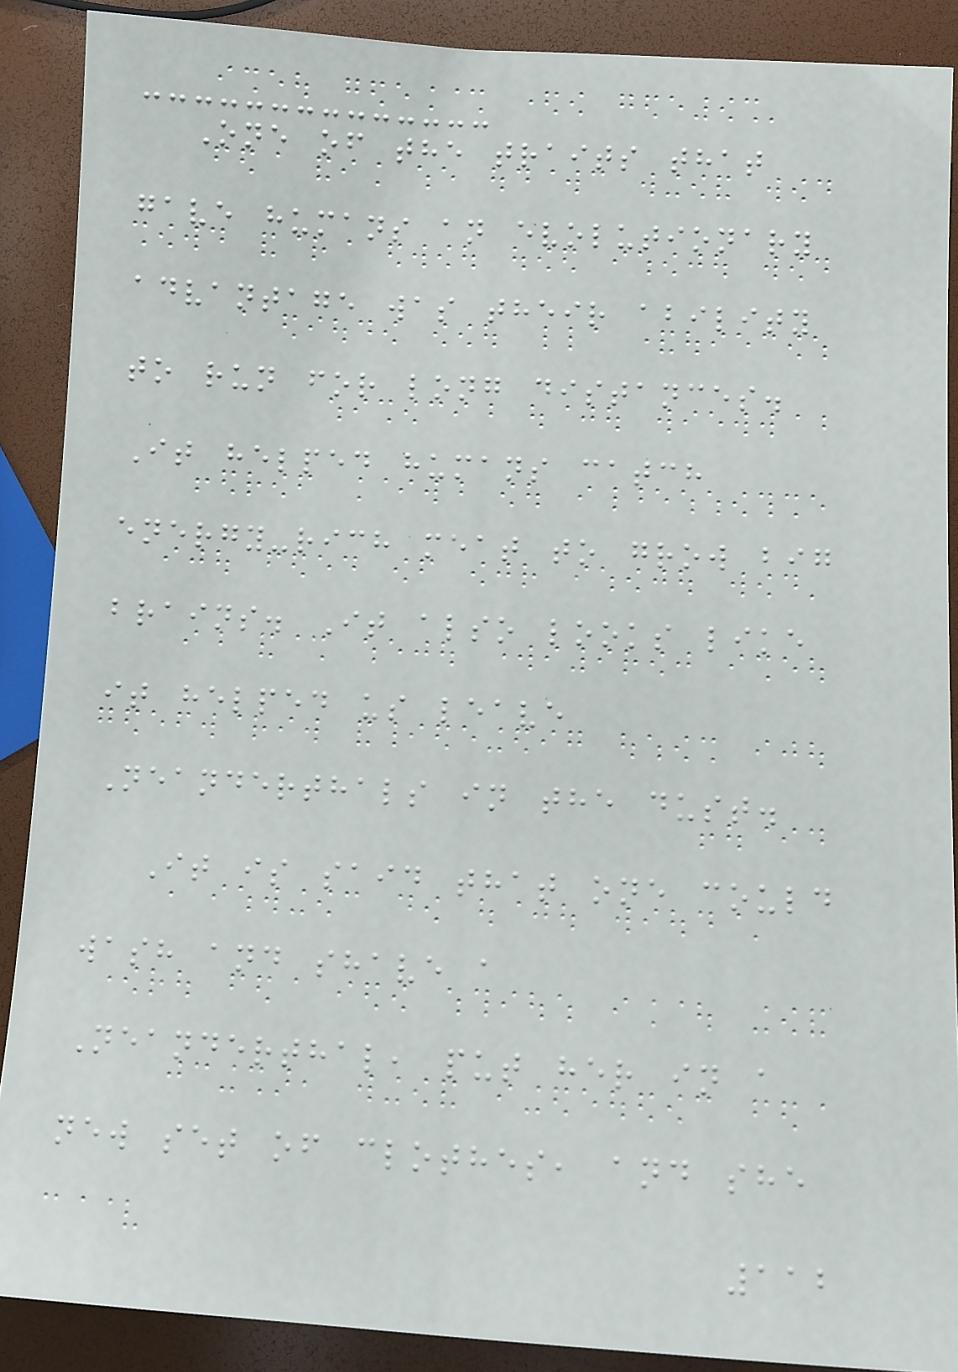One of the traits that
gave humans an evolutionary
advantage was their ability
to run for long distances.
It helped humans catch
energy-rich meat to grow big
brains. It also looks like
it helped us leave
Neanderthals in the dust.
It is said that one could
wash and shave a
Neanderthal, put her in a
new set of clothes, and she
112
